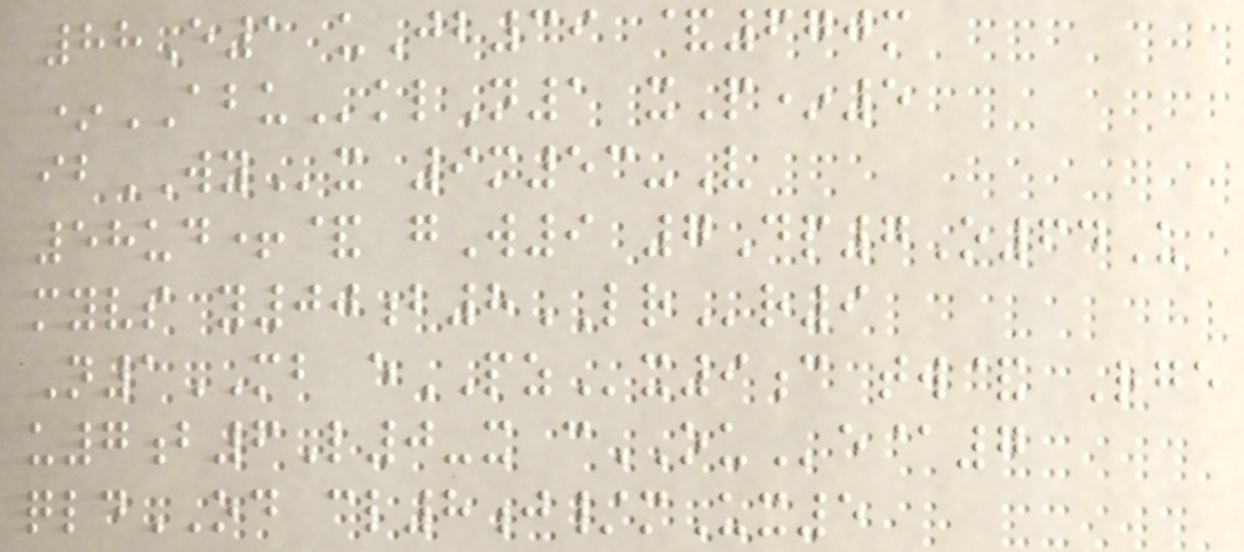88E1 uJb39 &670m
*ABUklN1 xP*5
ibWYx 9m53-V
58ud+& gW9 7Dp7O64U
myvs y00b8LRr9
N1MB ePZx9c tw& Rge
u7b6L0-x cOUe@7
qldOD cl8j/mUx5
